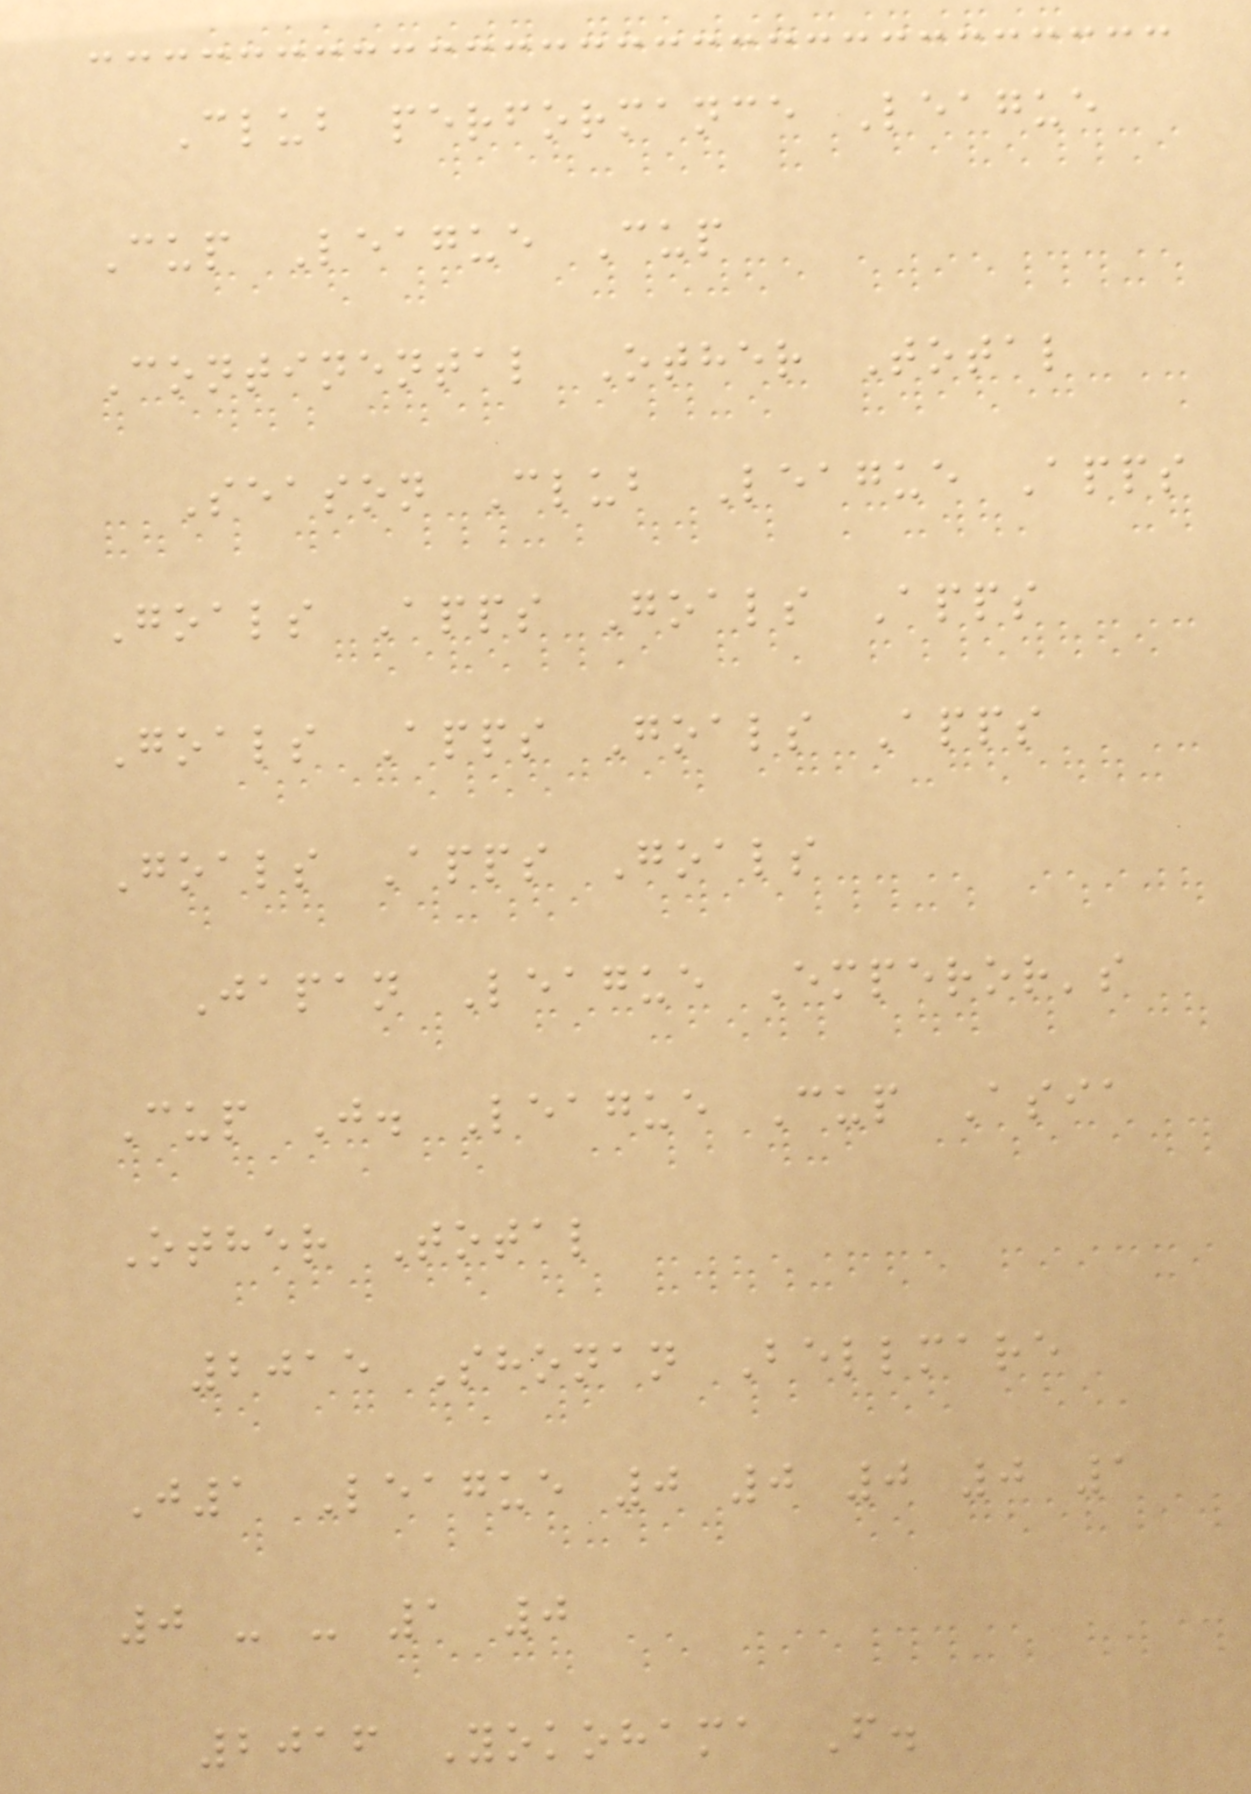Club performance League
Cup League Cup
Continental Other Total
Season Club League Apps
Goals Apps Goals Apps
Goals Apps Goals Apps
Goals Apps Goals
Japan League Emperor's
Cup J. League Cup Asia
Other Total
2015 Shonan Bellmare
J1 League 0 0 0 0 1
0 - - 1 0
2016 Yokohama F.
